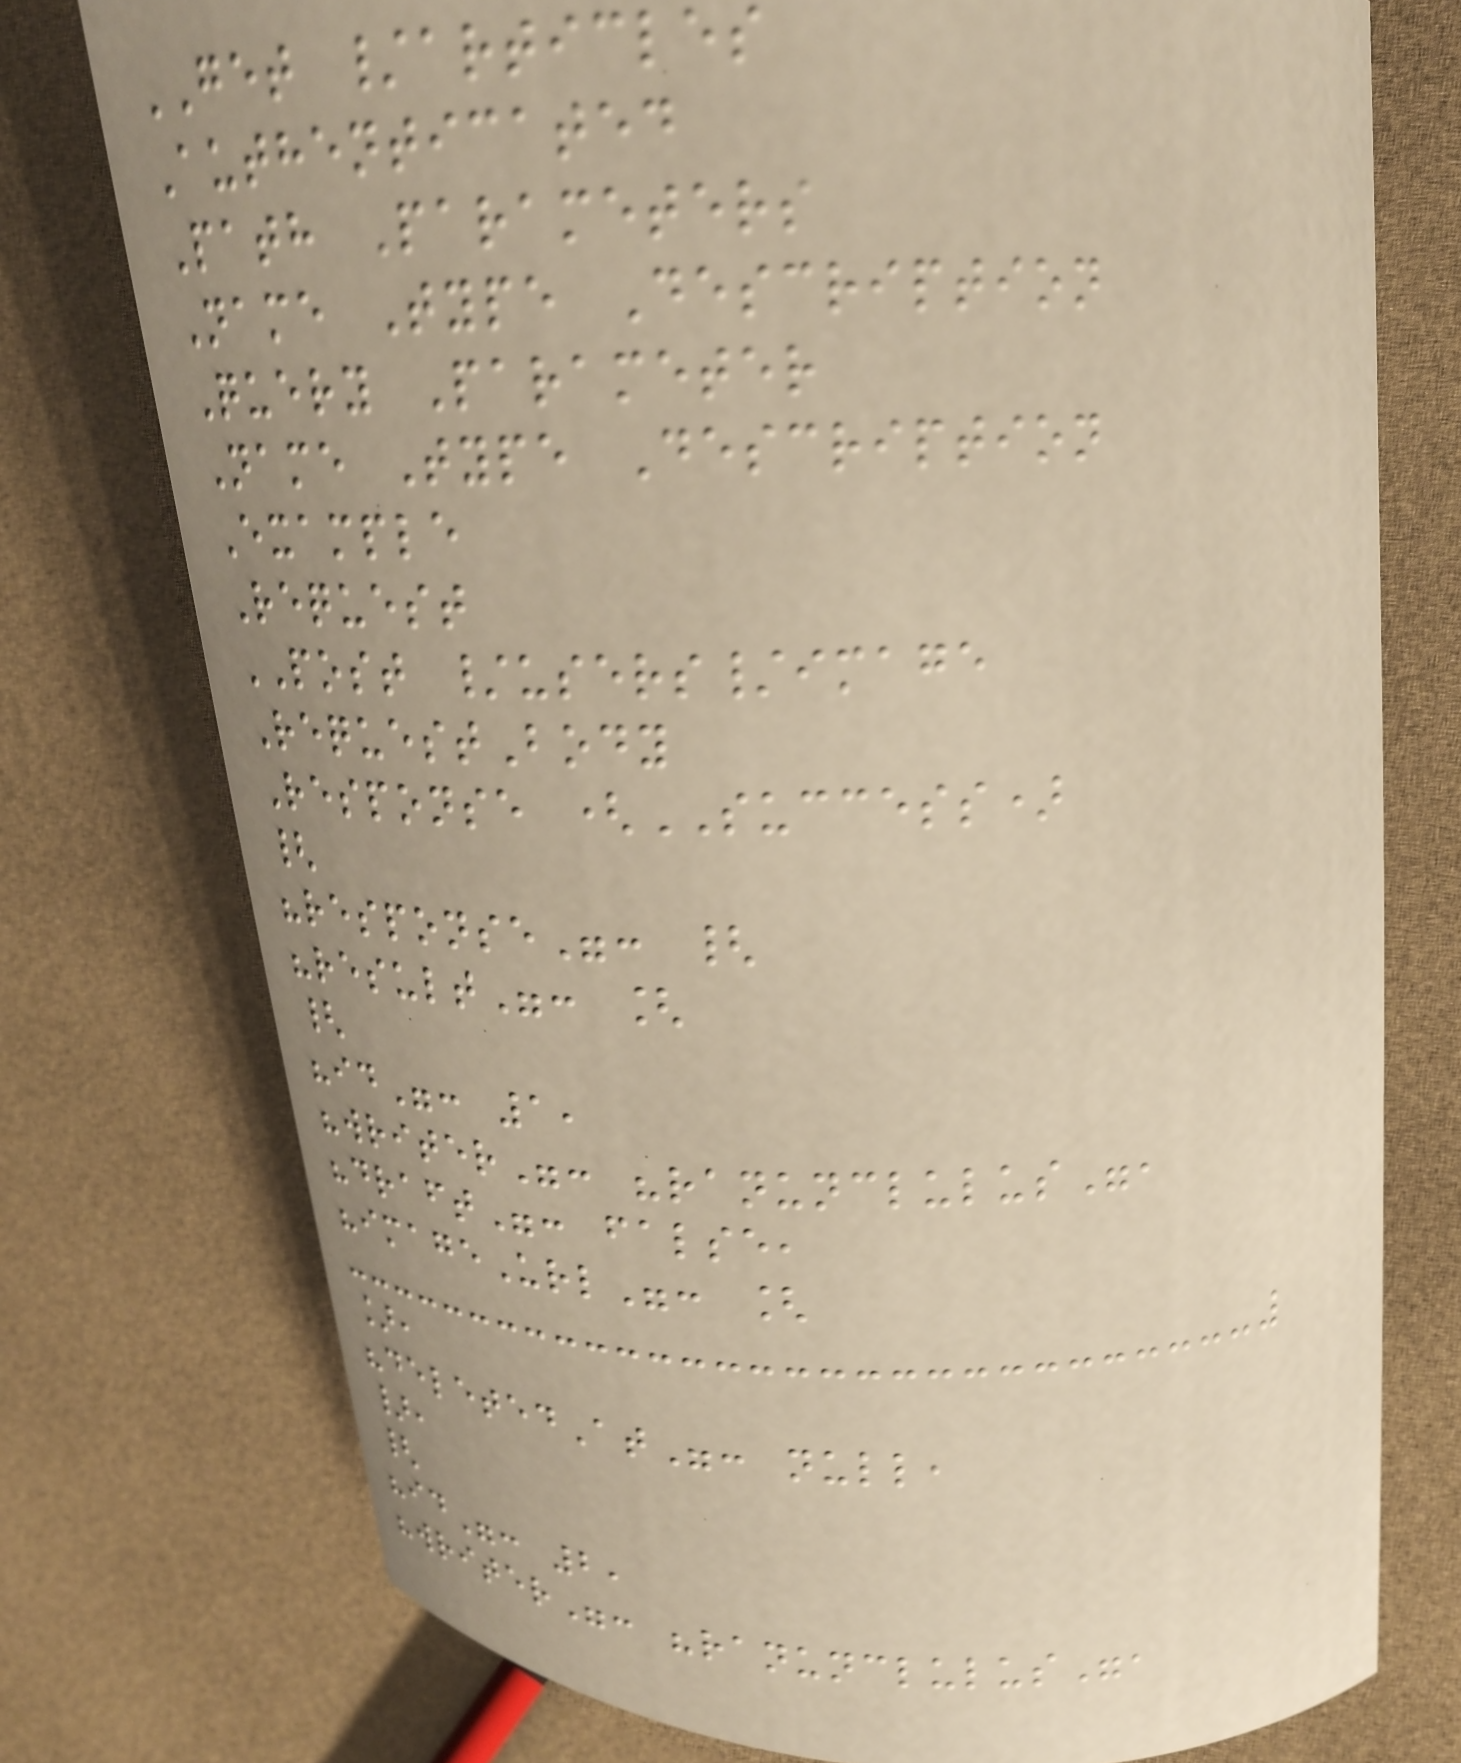GET /articles
Authenticated
Path Parameters
Name Type Description
Query Parameter
Name Type Description
Example
Request
POST /users/image
RequestBody
Response (SUCCESS)
{
"response": {
"result": [
{
"id": 1,
"writer": "ranunclulus",
"draft": false,
"imageUrl": [
],
"deletedAt": null,
},
{
"id": 2,
"writer": "ranunclulus",
